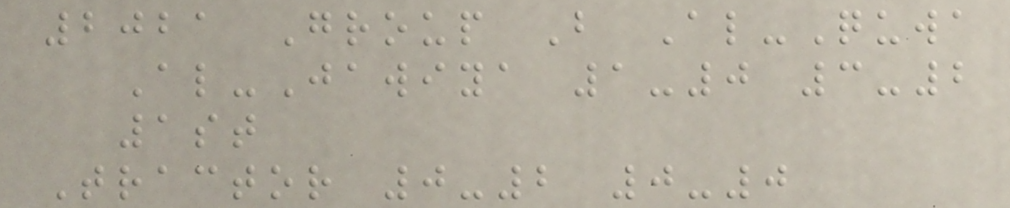2021 Group B Al-Quwa
Al-Jawiya 1-0 3-2
1st
Tractor 0-2 0-0
